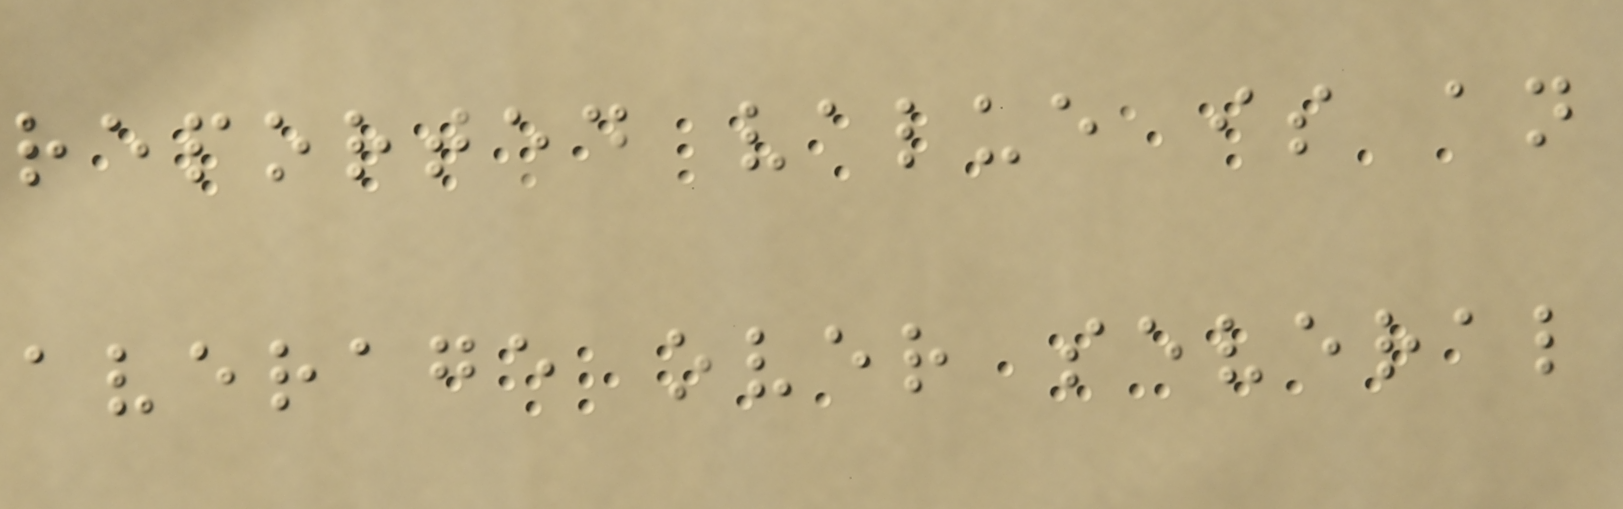reported value is an
average over several
